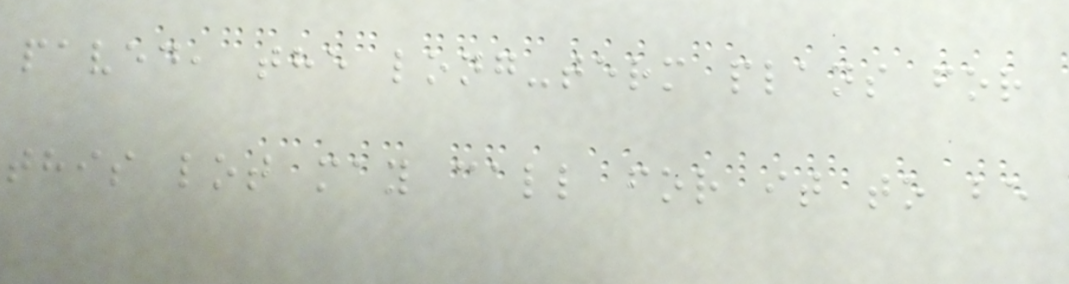paved, the long-term plans for
this lot may call for it to be
